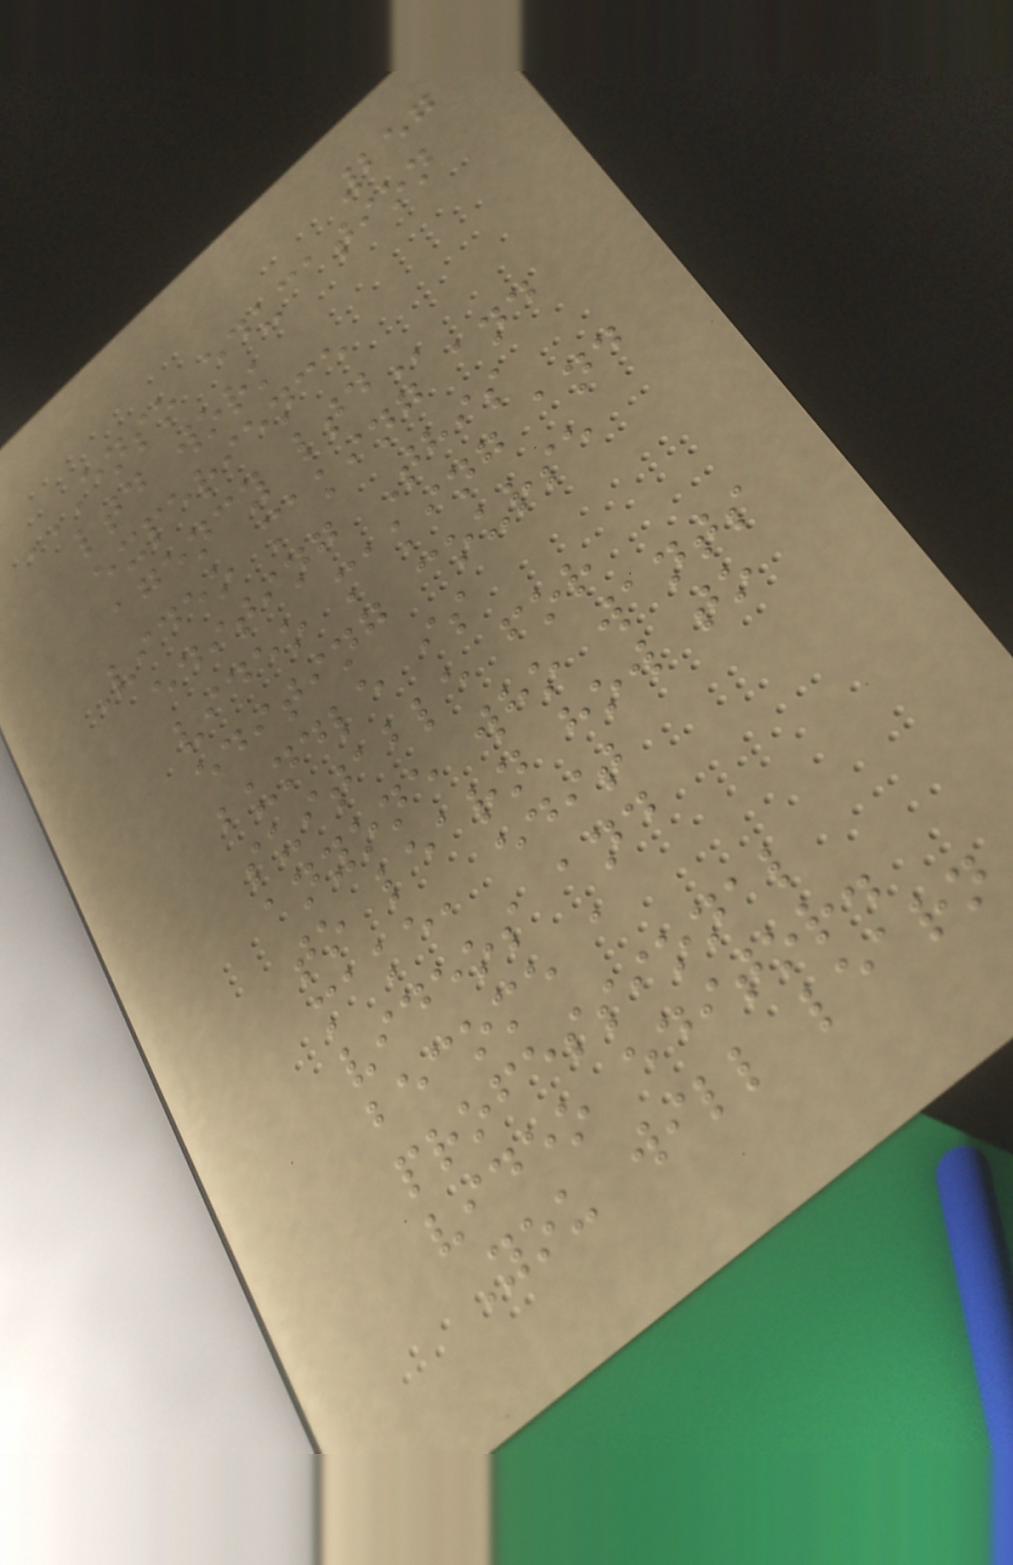257
ENSO EDUCATION
LTD WORK
EXPERIENCE
AGENCY LTD
Video making and
editing This
video making and
editing course
bundle is
suitable for
anyone who wants
to learn how to
make, edit
videos and
become a
professional
video editor.
You will learn
